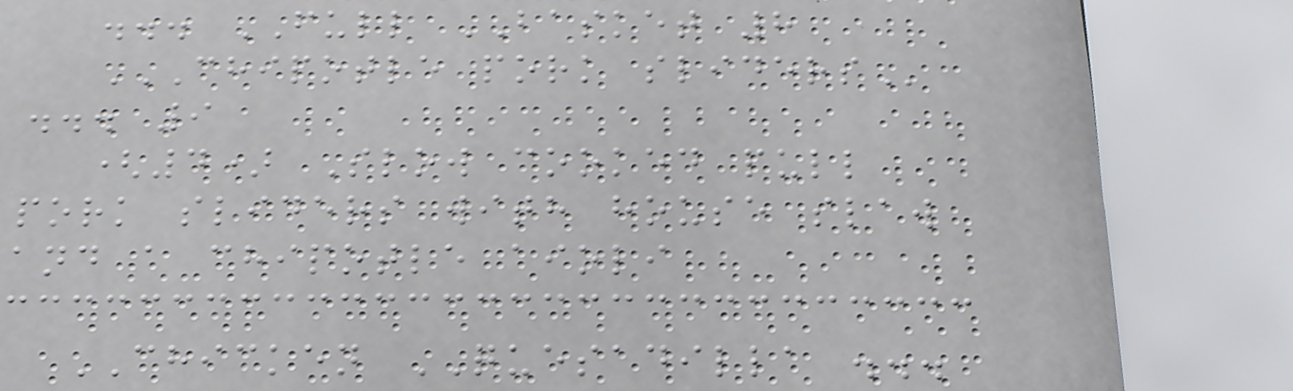... FULL BASKET 8
CHIPOTLE PORK SLIDERS
... 9
(4) Slow cooked pull
pork sliders with house slaw
and a chipotle aioli
CHICKEN QUESADILLA ...
